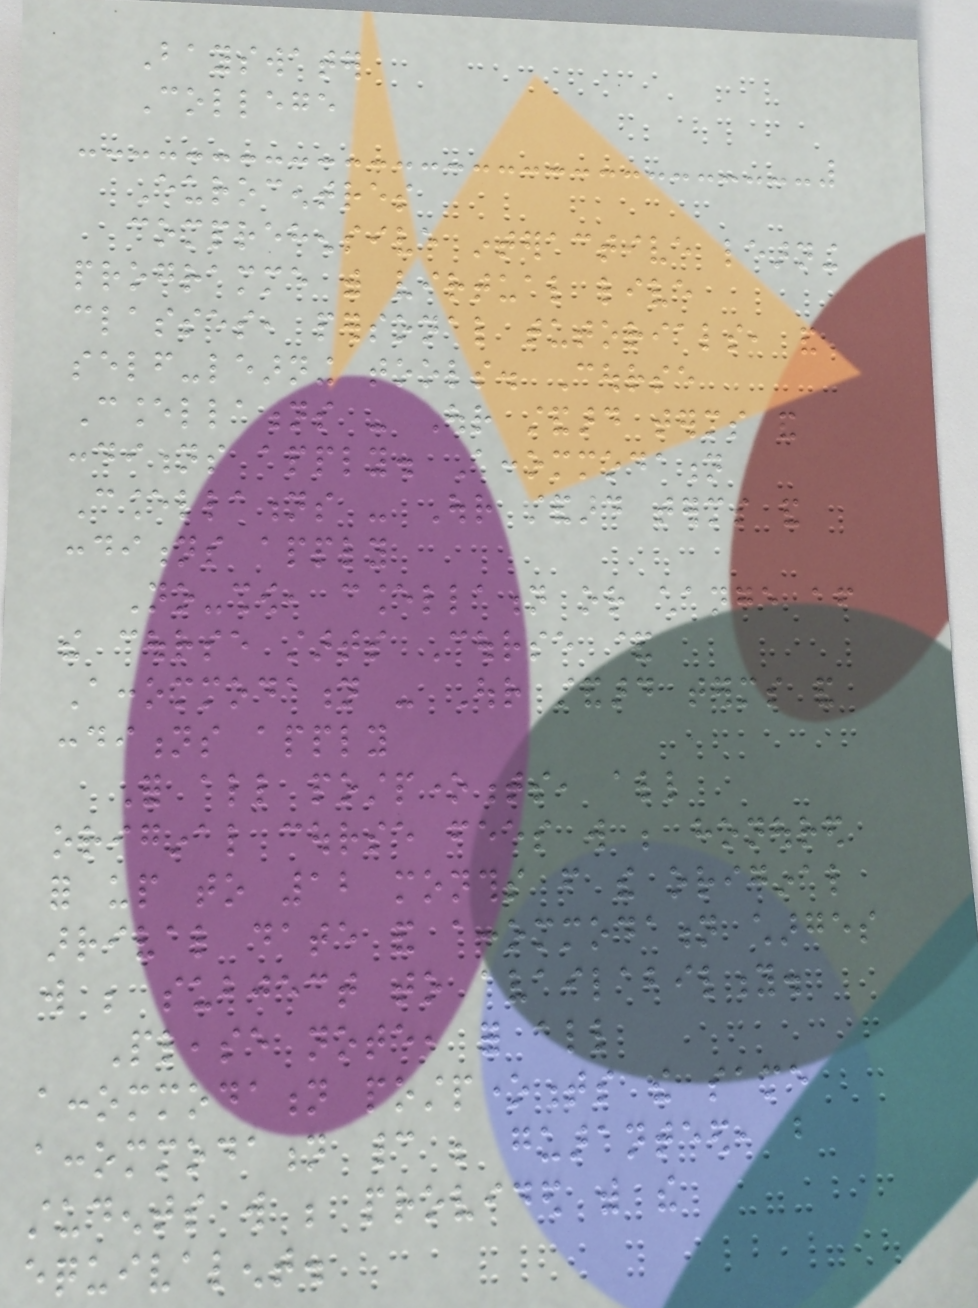Bayswater
College
Eurocentres
comprehensive interactive learning
programme with virtual live
classes, personal tutorials, and
self-learning tools. Course
Cancellations - Our standard terms and
conditions apply. Accommodation
Cancellations - Our standard terms and
conditions apply
No-show, cancellation or change after
the course starts Course &
Accommodation - Our standard terms and
conditions apply
For all postponements, all
original course fees will be honoured
for up to 12 months from the original
arrival date and accommodation charges
will be subject to availability.
Please note, for all
accommodation postponements the same
accommodation cannot be guaranteed, but
students will be provided with the
equivalent.
